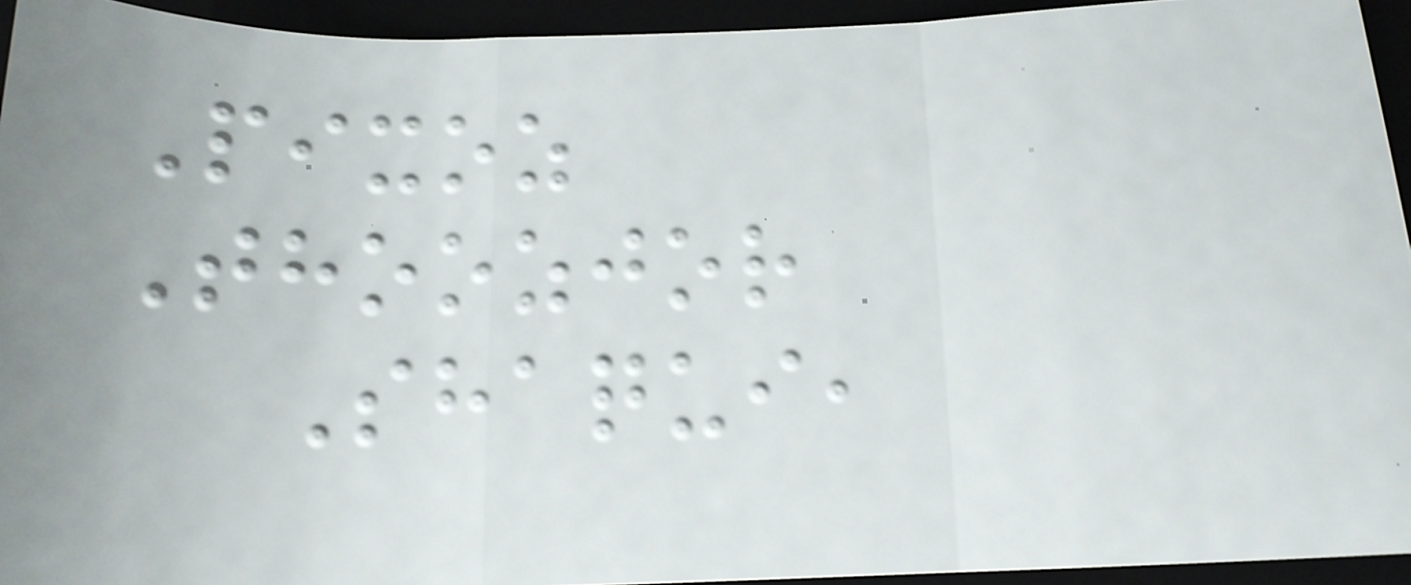Pixoz
Thoozjor
Shaqui,
